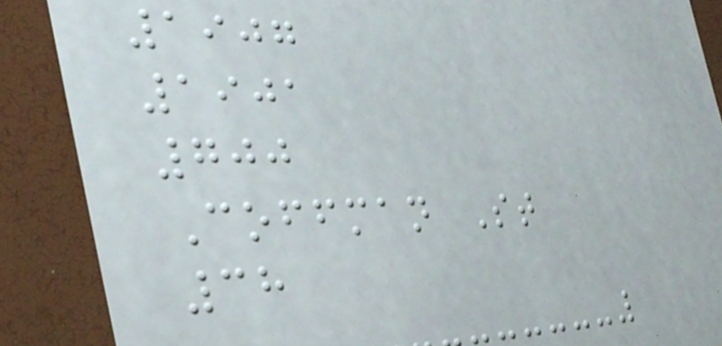1907
1901
700
Coffman St
38
